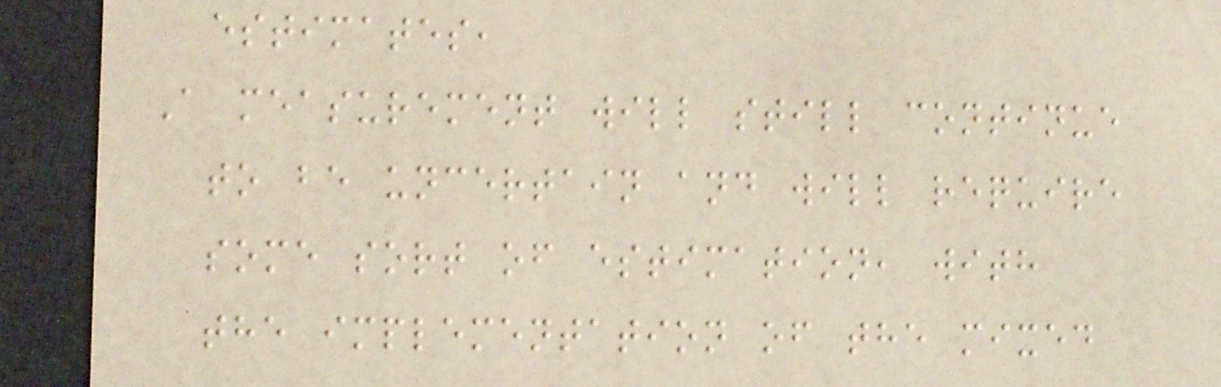estimates,
A measurement will still continue
to be uncertain and will require
some sort of estimation, with
the implementation of the mixed
